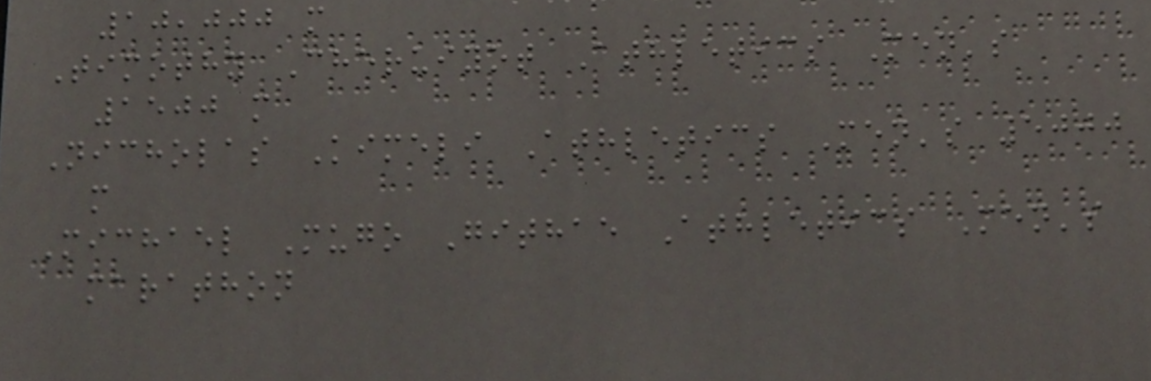10,000 m
Timothy Cheruiyot Athletics Men's
1500 m
Nicholas Kimeli Athletics Men's 5000
m
Michael Mugo Githae Athletics Men's
marathon
